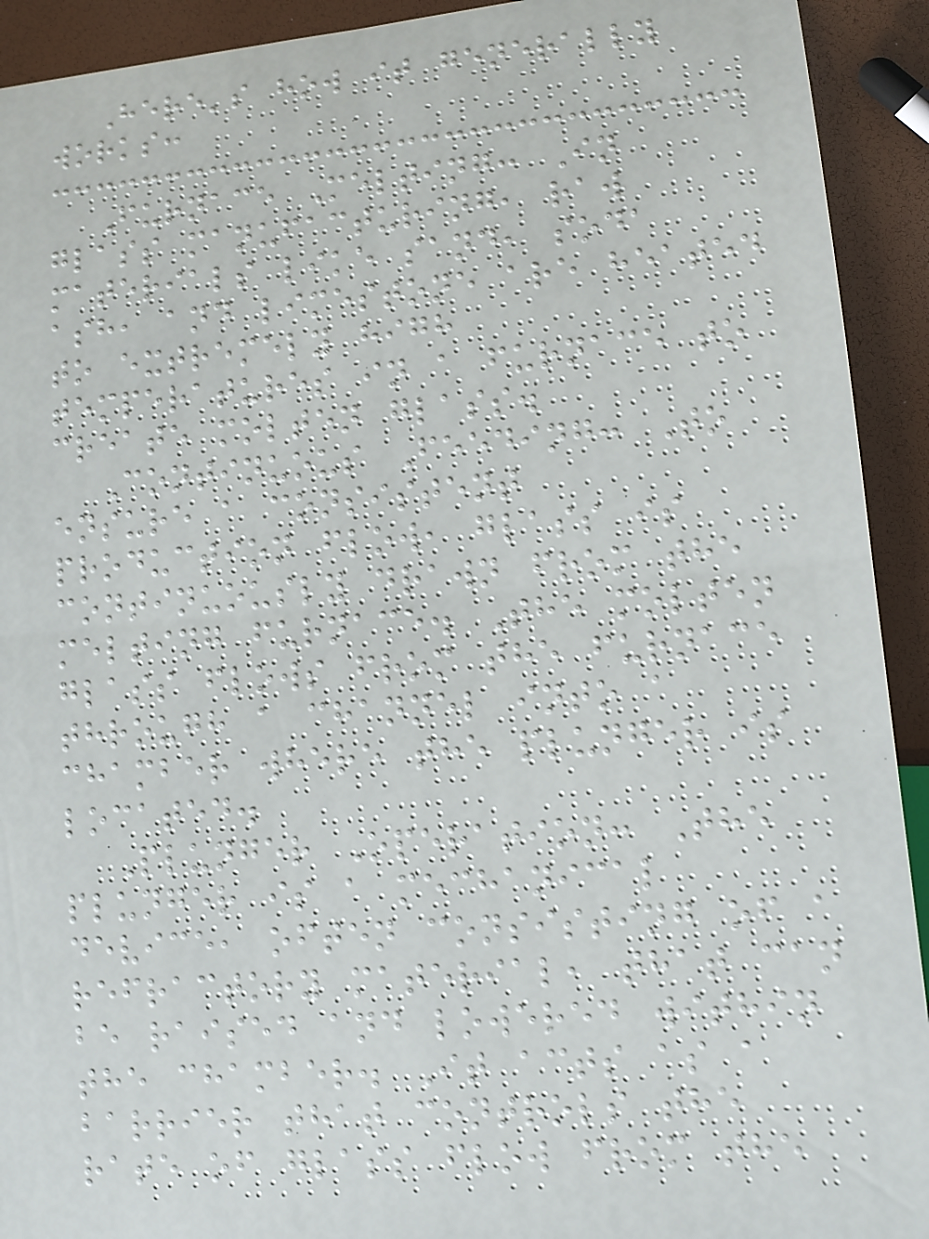Here's how it generally
works:
Furnace Melting: In
glass manufacturing, raw
materials like sand, soda
ash, and limestone are heated
to extremely high
temperatures in a furnace to
create molten glass.
Continuous Feeding: To
ensure a consistent
production flow, glass is
continuously drawn from the
melting furnace. The molten
glass flows from the furnace
through a channel into a
chamber where the plunger is
located.
Plunger Operation: The
plunger is a mechanical
device, often consisting of a
refractory material, that can
be raised and lowered within
the chamber. It acts as a
barrier that controls the
rate of glass flow from the
